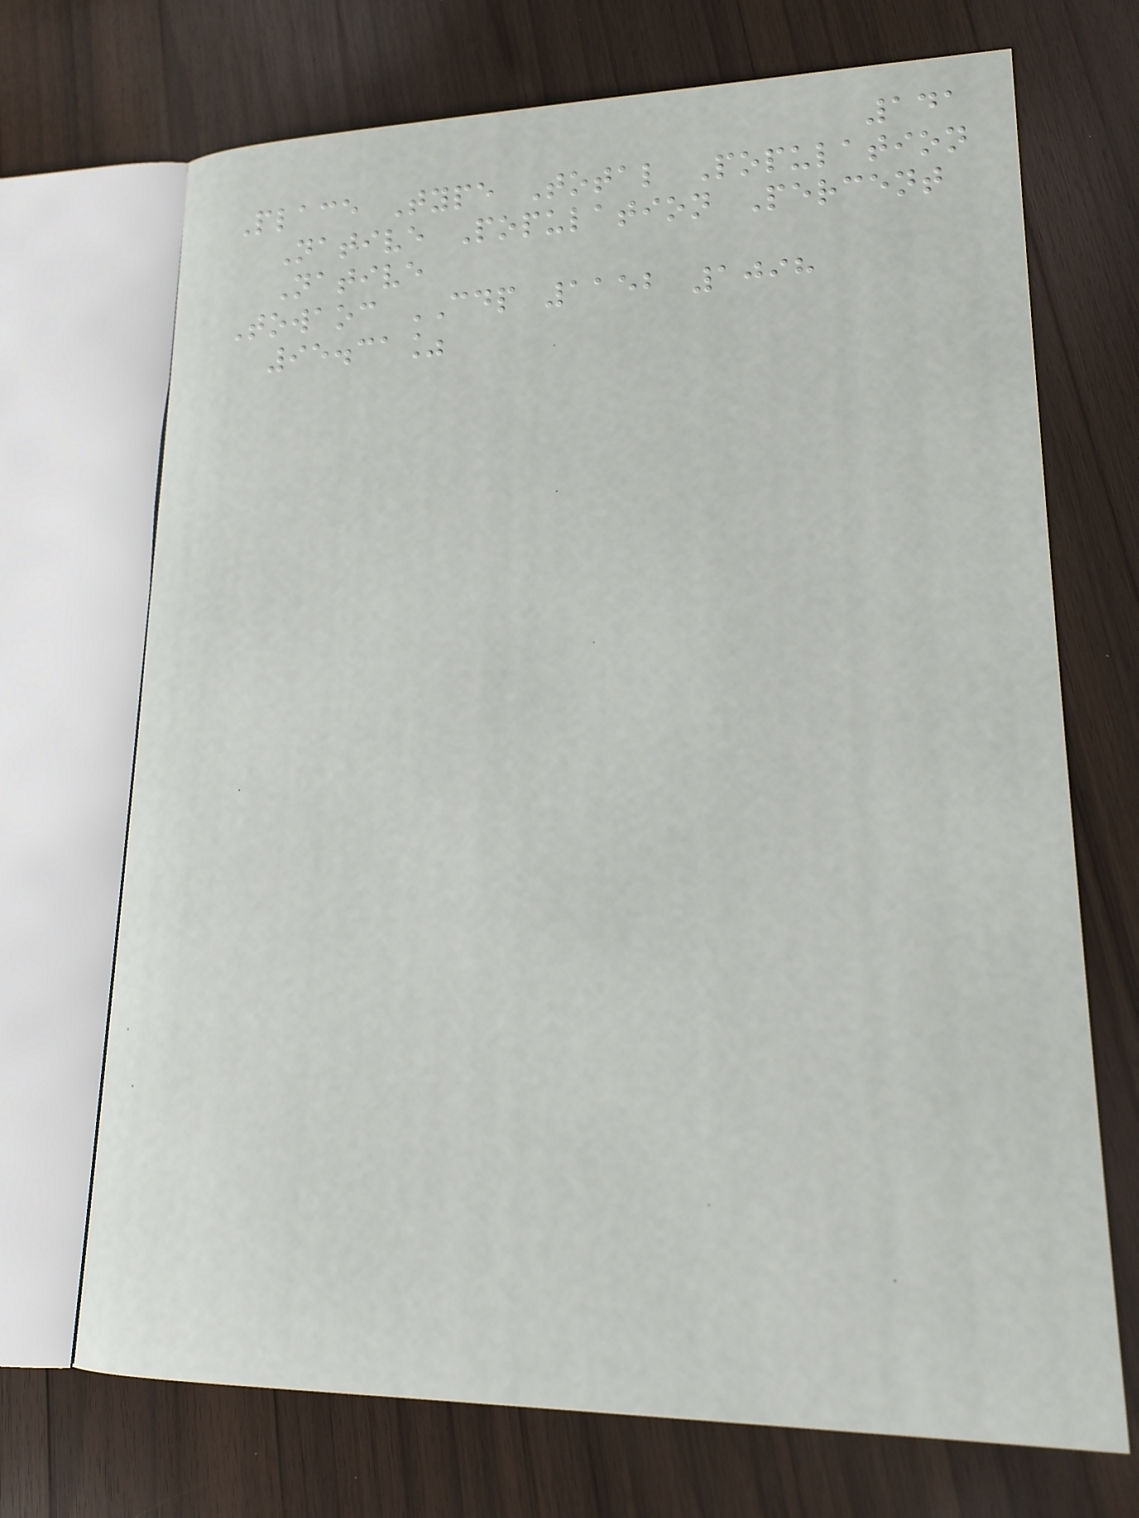141
Place Type Total Population
Native Population Percent
Native
Towaoc CDP 1152 1098
95.31%
